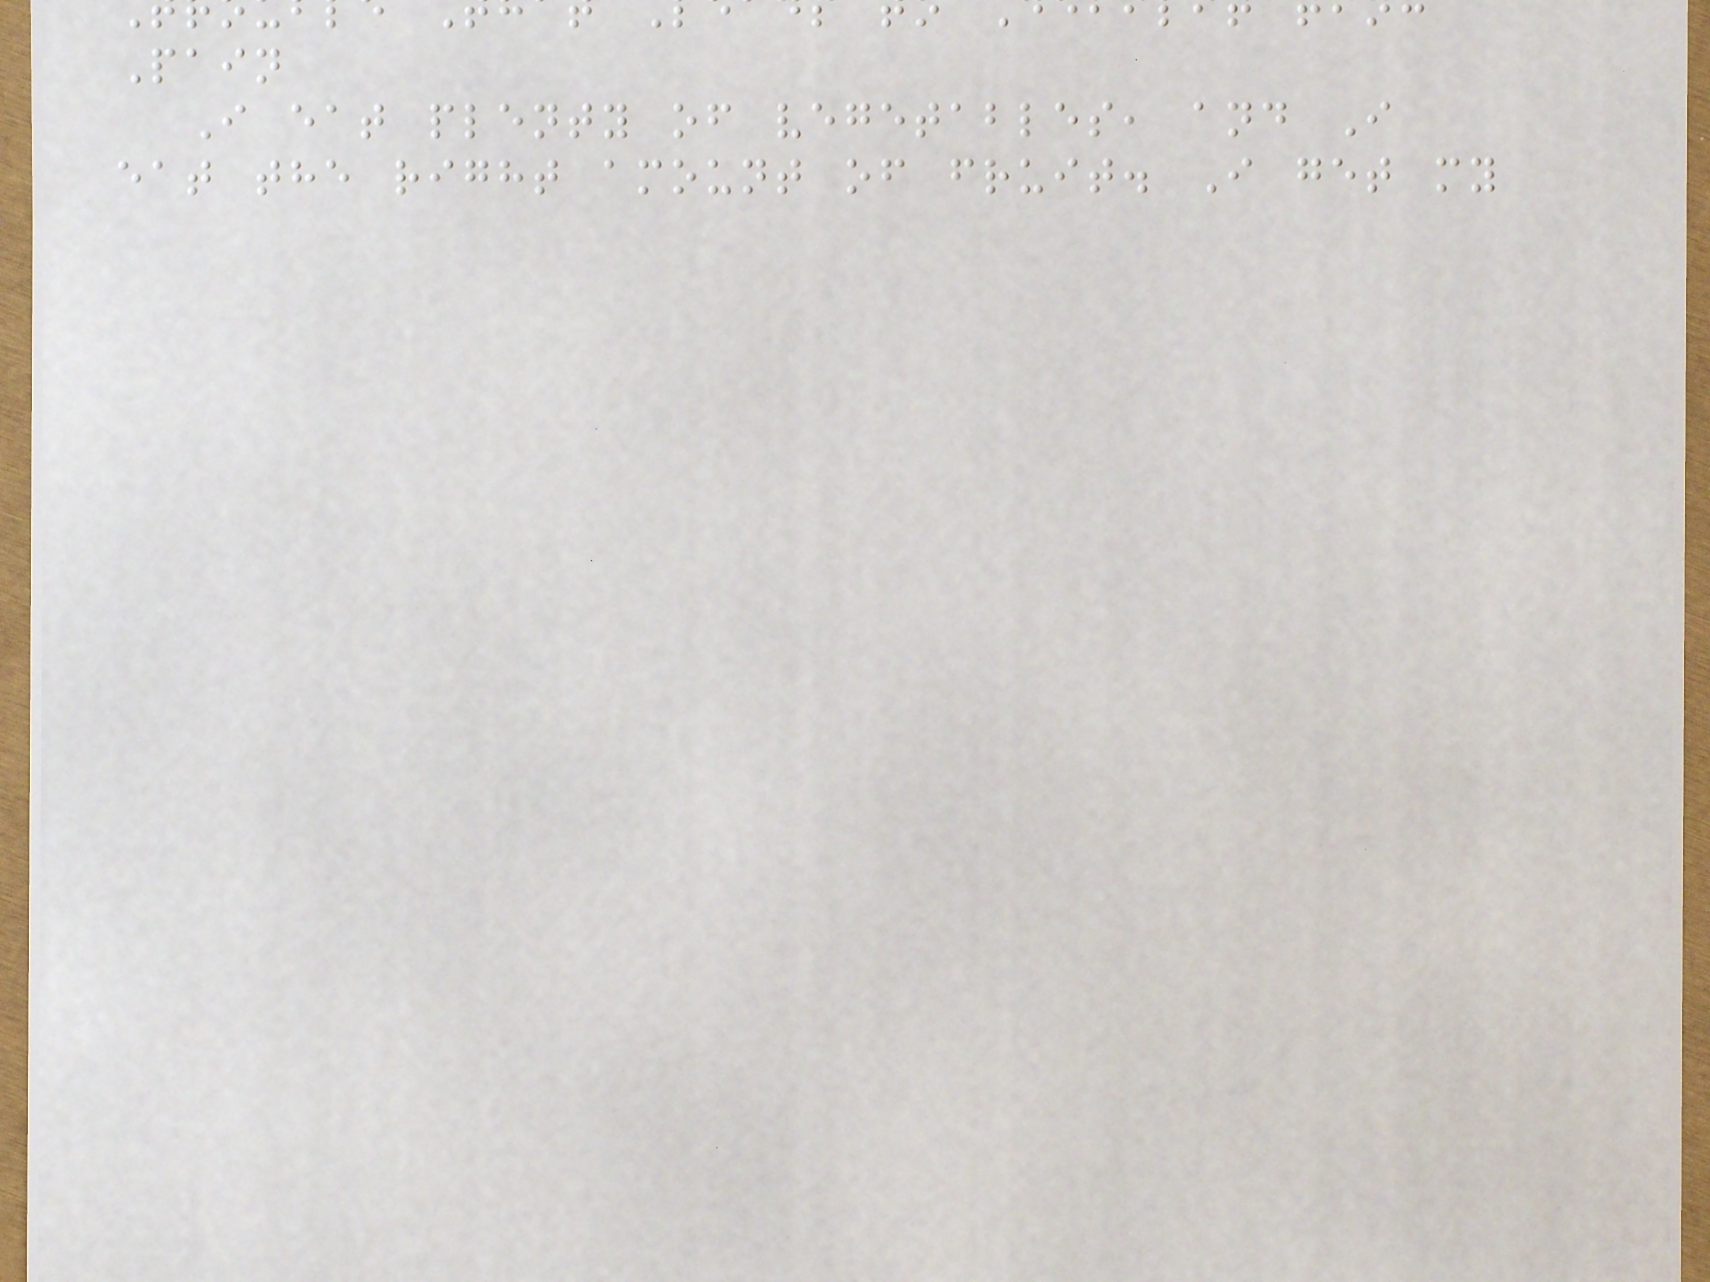Pain
I eat plenty of vegetables, and I
eat the right amount of fruit. I get my
